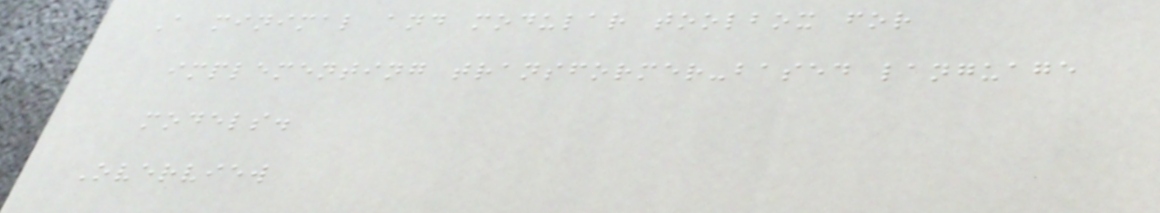A minimal and modular toolbox for
implementing transformer-based language
models.
Overview
